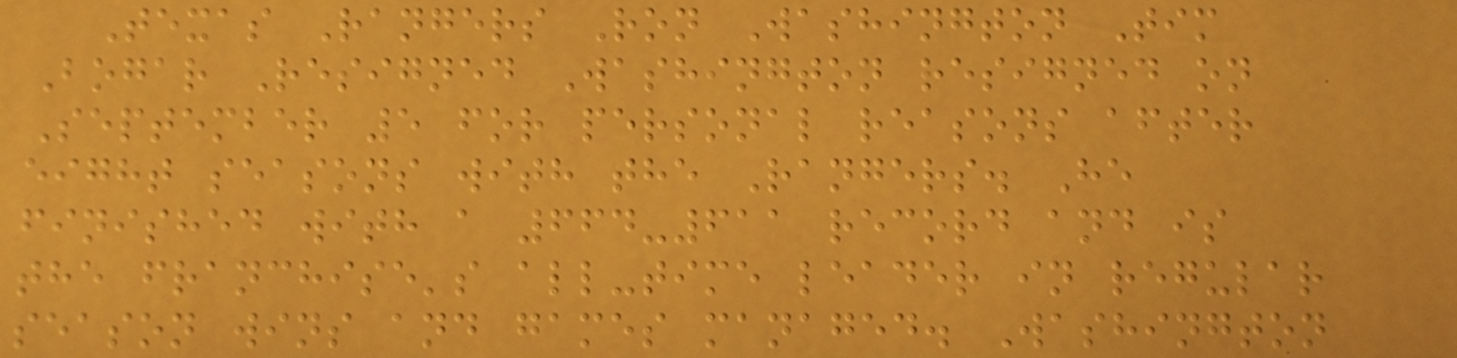Texas Rangers Ron Washington Tim
Bogar Resigned Washington resigned on
September 5 for personal reasons after
eight seasons with the Rangers. He
finished with a 664-611 record and is
the franchise's all-time leader in regular
season wins and games managed. Washington
